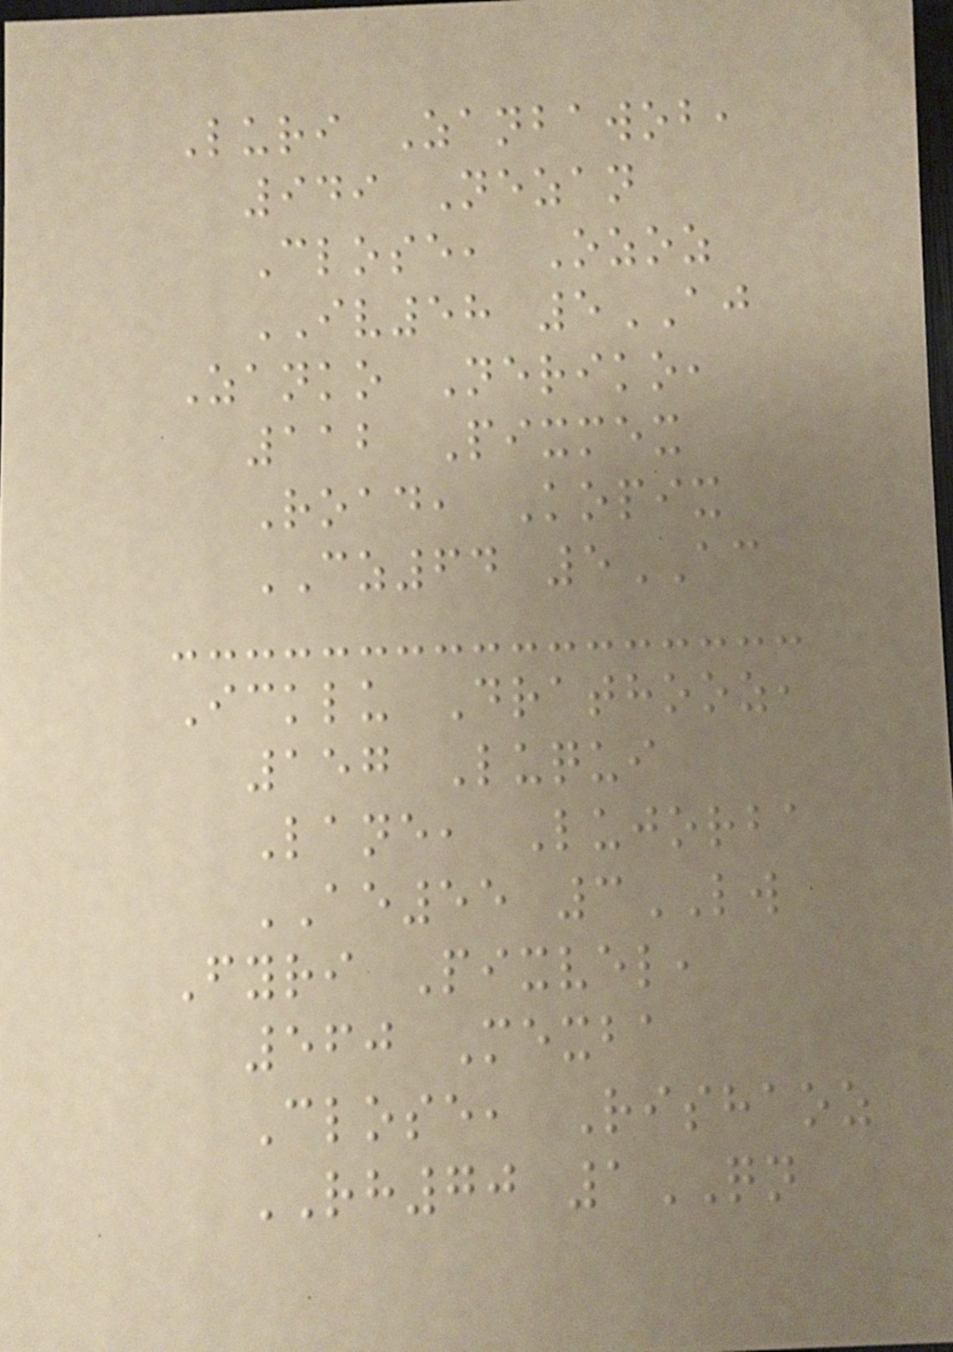Luri Zanbawob,
949 Nezan
Close, Ozoz
IV58 5AJ
Zanko Neriko,
112 Pixmex
Road, Kopix
CZ64 5AC
Icklu Drathooz,
157 Luqui
Lane, Lujorba
AE55 3LW
Fyri Pixvel,
560 Mexba
Close, Rishaoz
RH70 1QN
